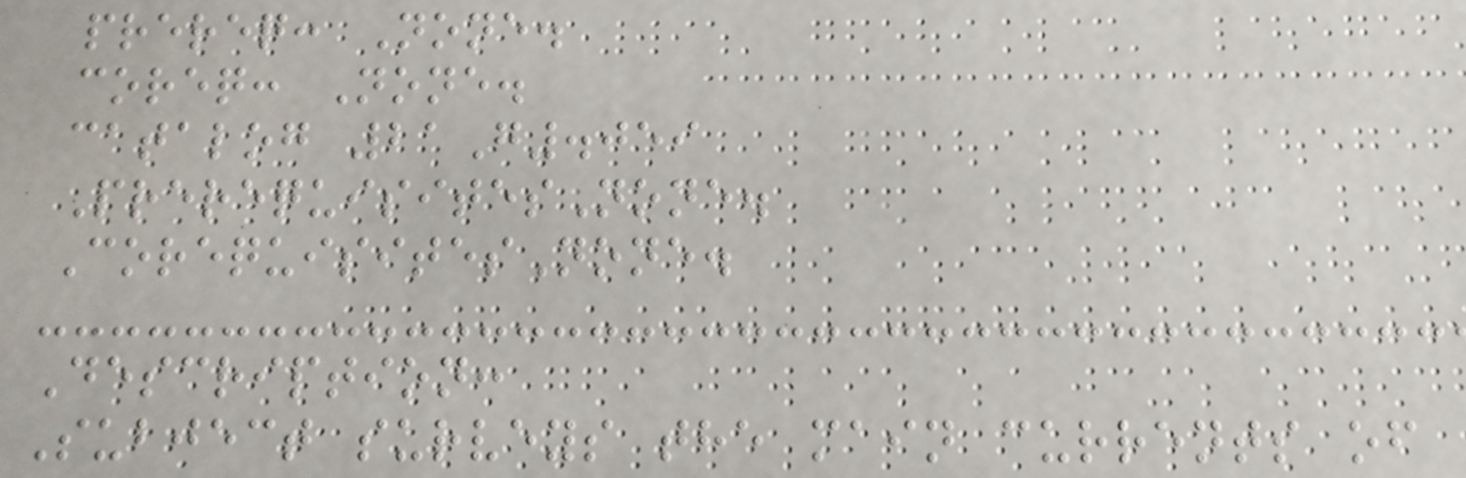prereq: None.
coreq: None.
catalog 21G.059
PrerequisitesNone.
CorequisitesNone.
Description:
Subject surveys the main currents of
